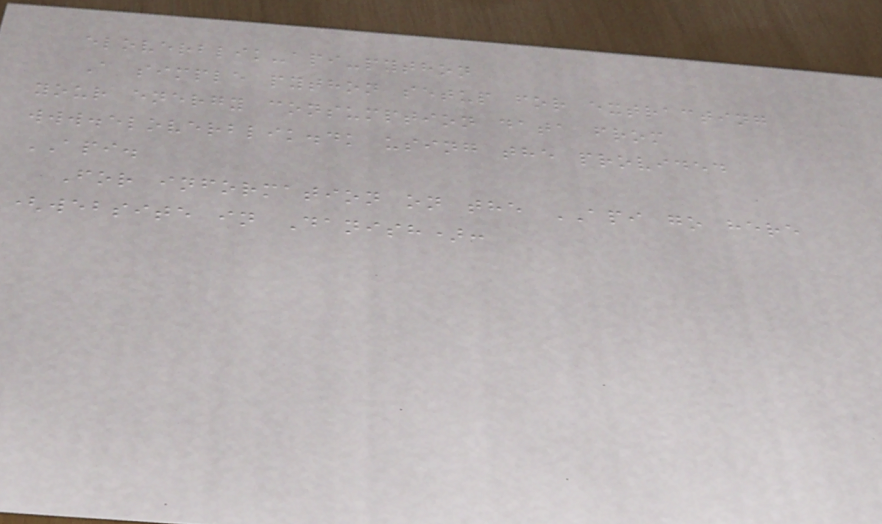eloverblik-api-python
A simple python setup for extracting
your energy consumption data from
www.eloverblik.dk using the provided
API.
For information on the API go here
(website in Danish):
